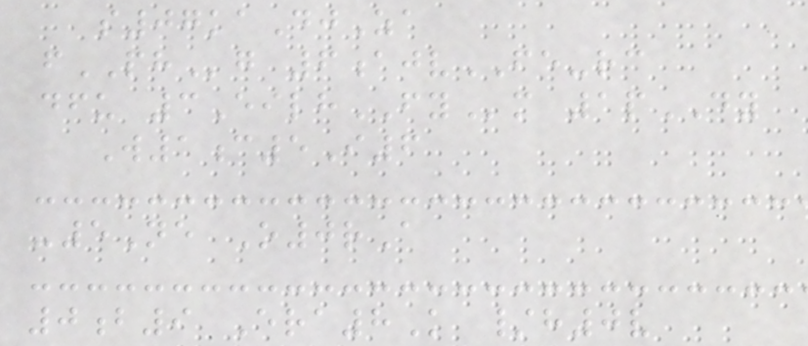s07kaDjZa
fPHg 6ajvFE-rc
dfu 3EilhFYm 1pDY
W1c5I6
-5Ne O0rA
0b9 Era8K /h0v
